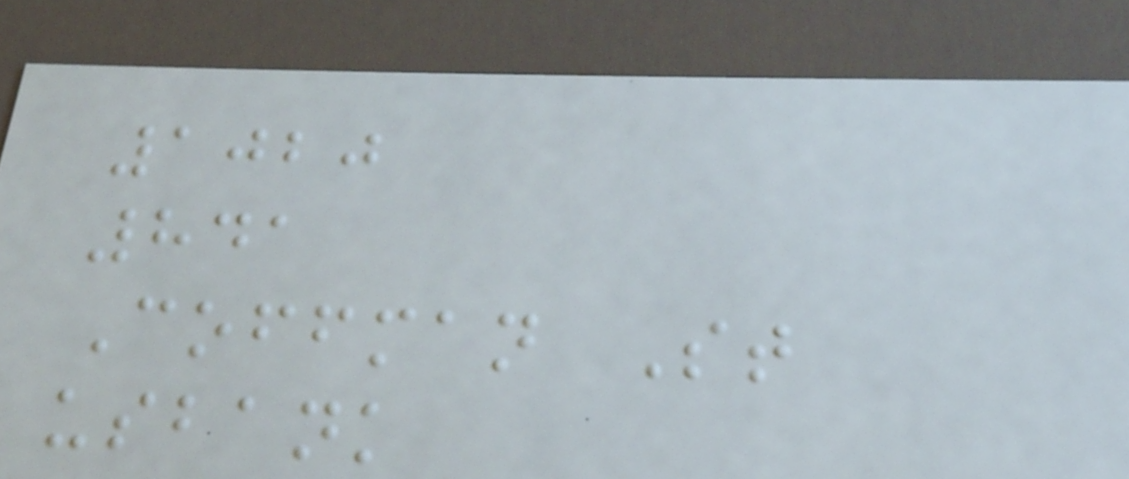1020
841
Coffman St
usbank
